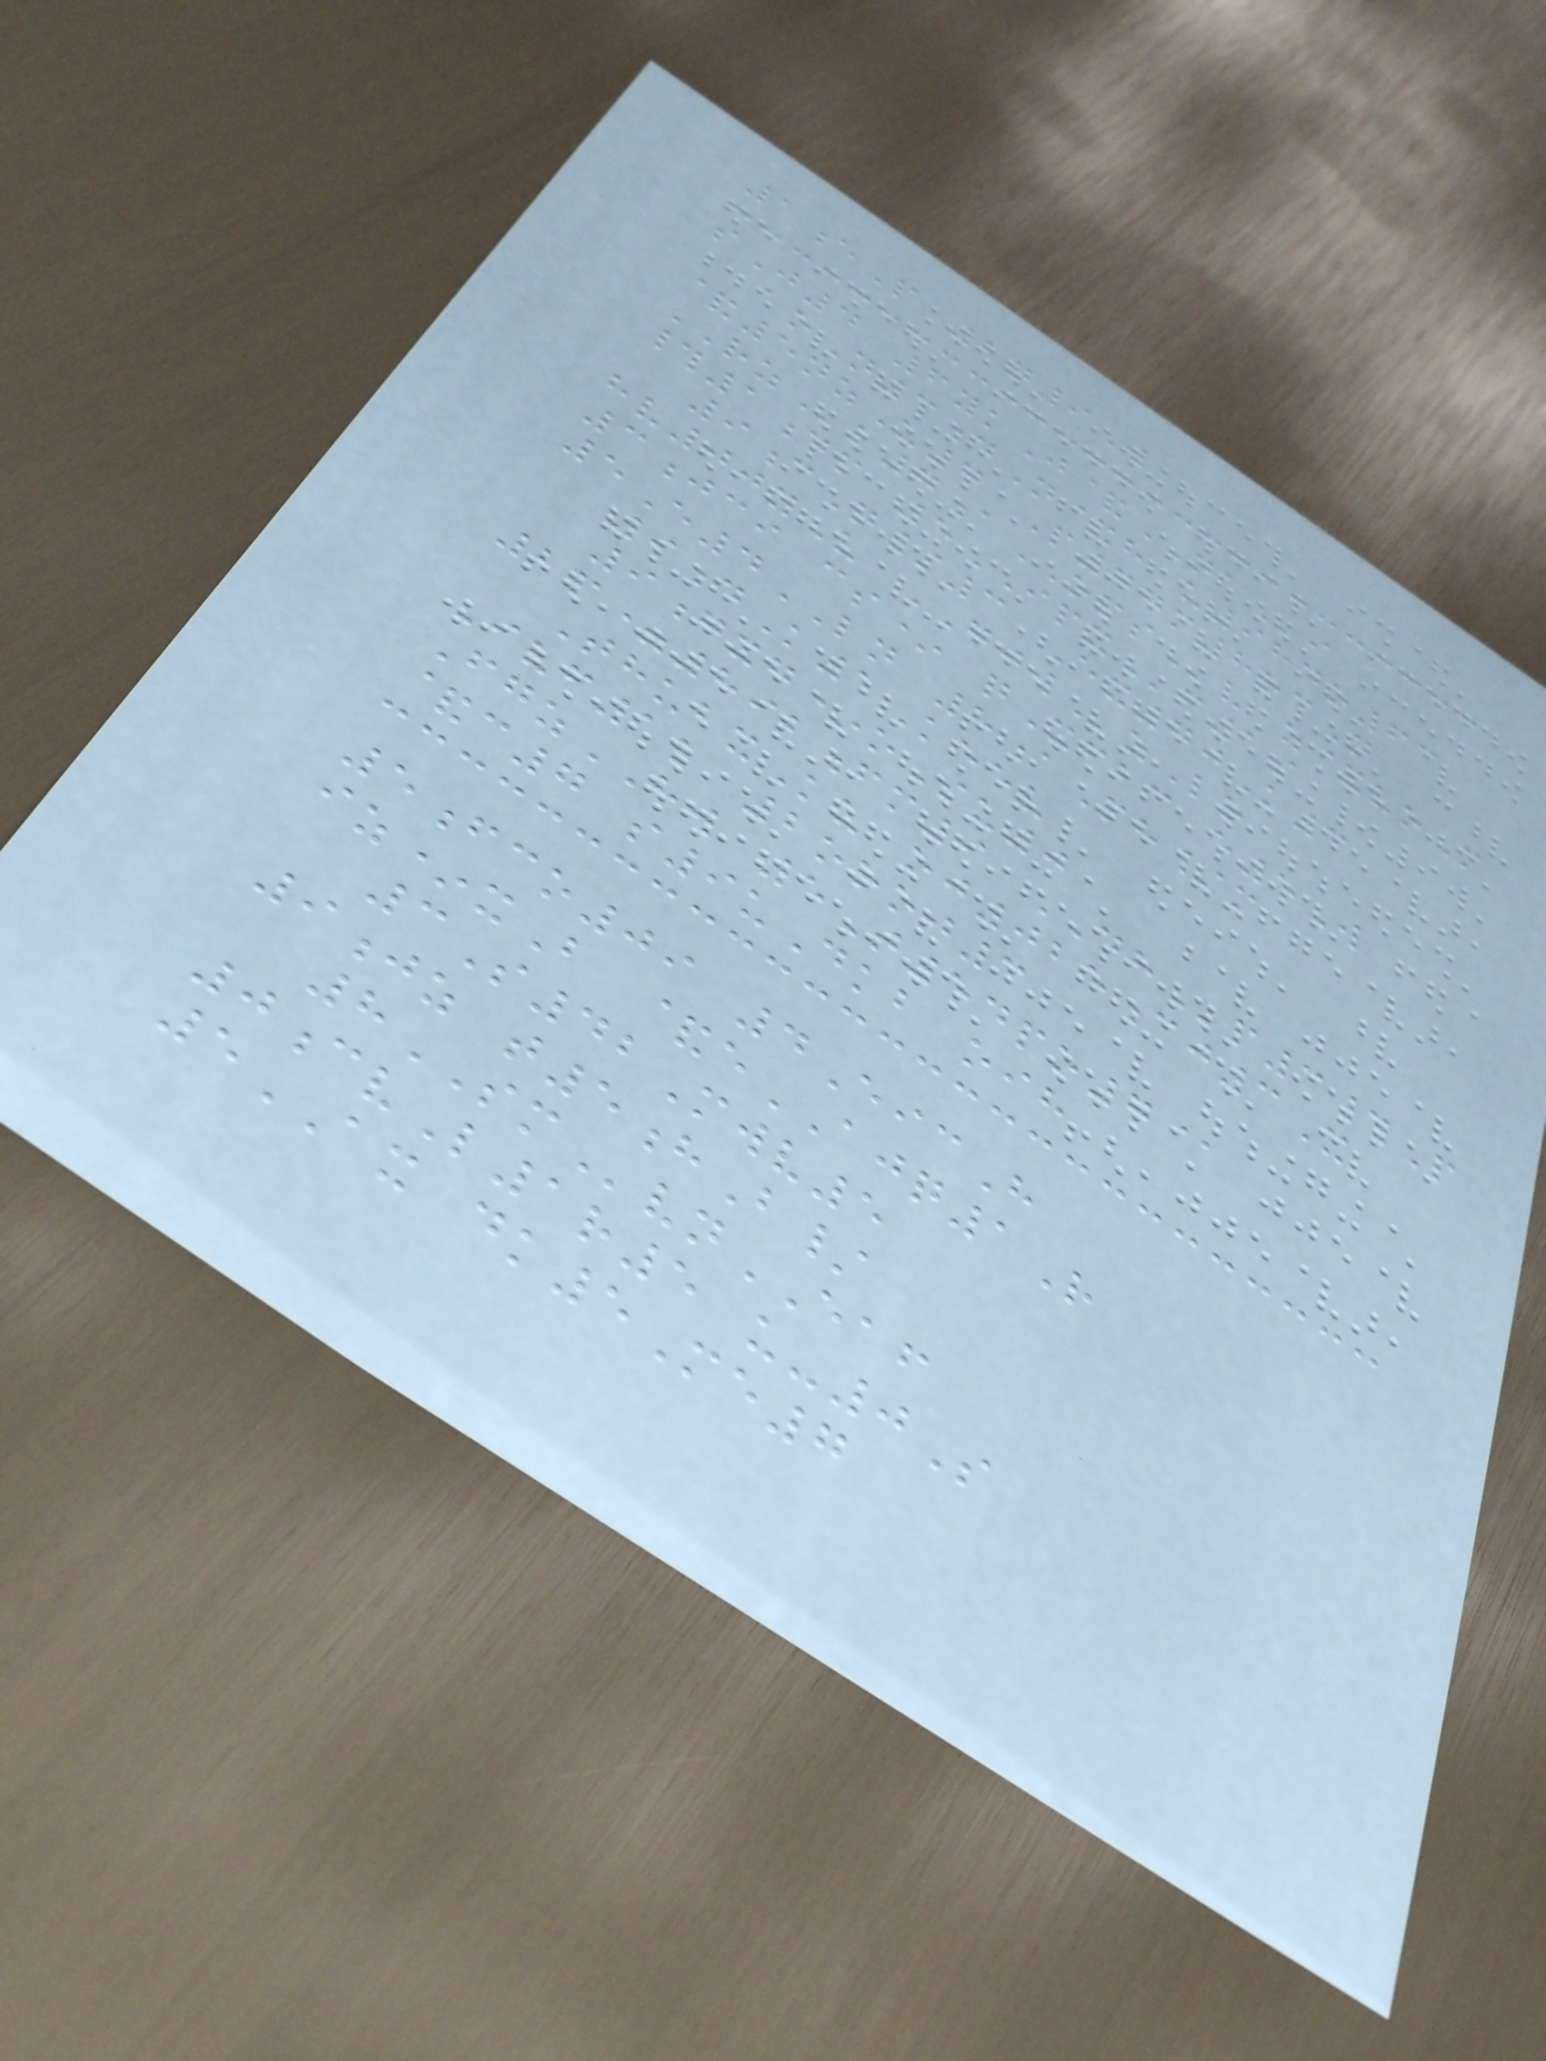1eP 2q9W
sJ4 6ykJ&NAi
aoN3dN&h u984o63
&5nzU7 P77m8rcN
RZl7aOPSv z&voM
#1dp 5IPXf1s
9cQ/3 Ex70K3
hv00yV GJWzLr
3jci cs* qXfbc e5W
5E4LN 8aPh/m
9dK1Keev
9gxg*oSu0
2p=892fm9 DHp3#P
ThubxKu oj025cj3X
Ivf1l 2oroj3
FgzHW 5T54po7@
&c7 s9uDkb oih
5fco09 4EicH
iz*xB &eAJQ1R
3S42Mwv5
9jz t5hB/
8SMvnEAF
0cvL1r5 u-0S
5AX dk5Me7
